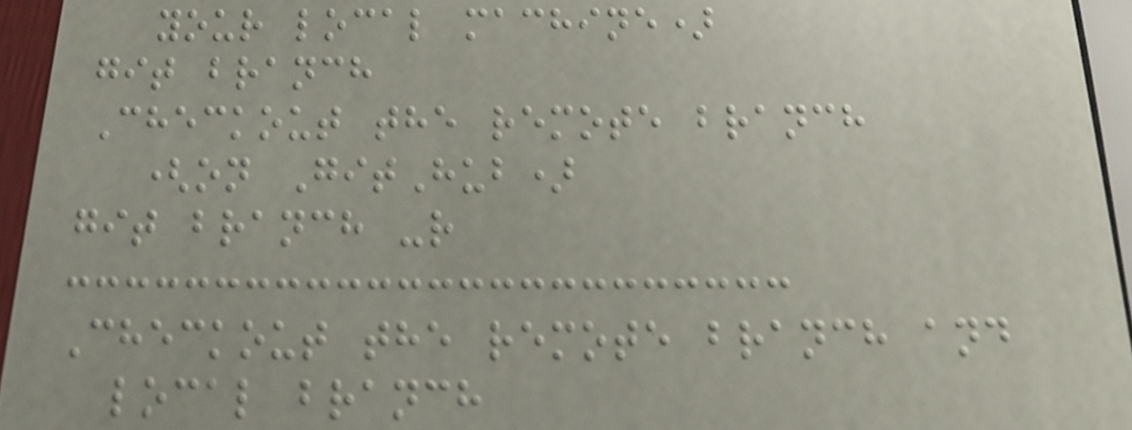your local machine)
git branch
Checkout the remote branch
(on GitHub)
git branch -r
Checkout the remote branch and
local branch
